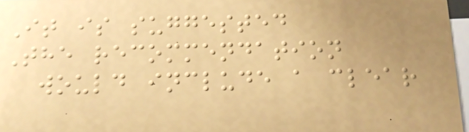It is suggested
The recommendation
would include a clear
